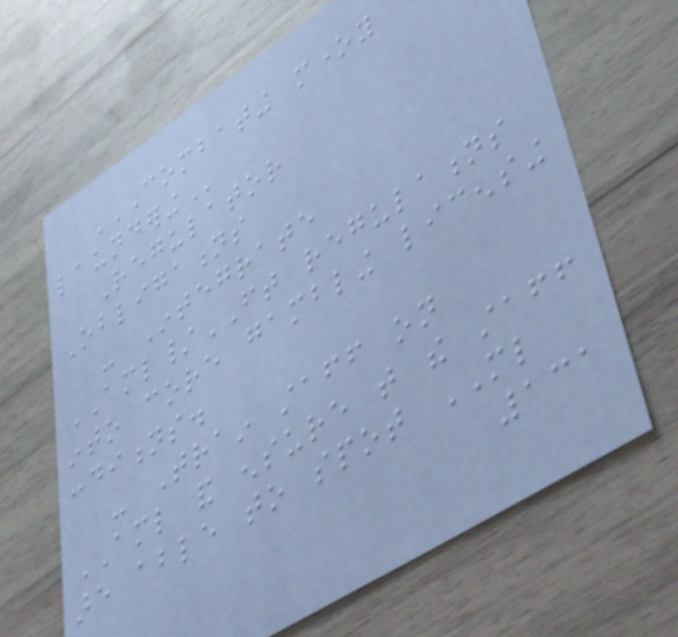COMBATING MONEY
LAUNDERING
Regulator
Obligations
- Integrate
AML/FT regulations
into core gambling licensing
conditions.
- Train staff on
AML and ensure that the staff
are able to spot ML
131
